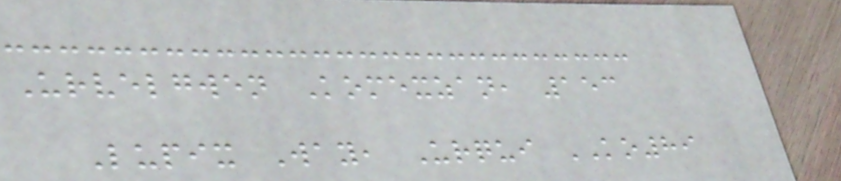Urvelgwen Komexzan, 153
Lupix Way, Urqui KO89
